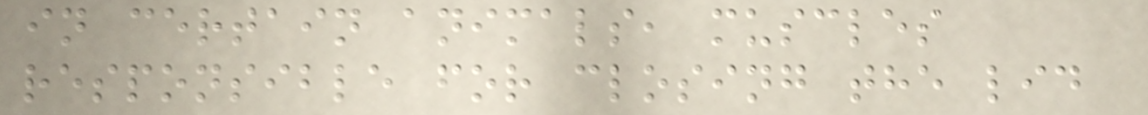in certain animals, muscles
responsible for closing the lid
